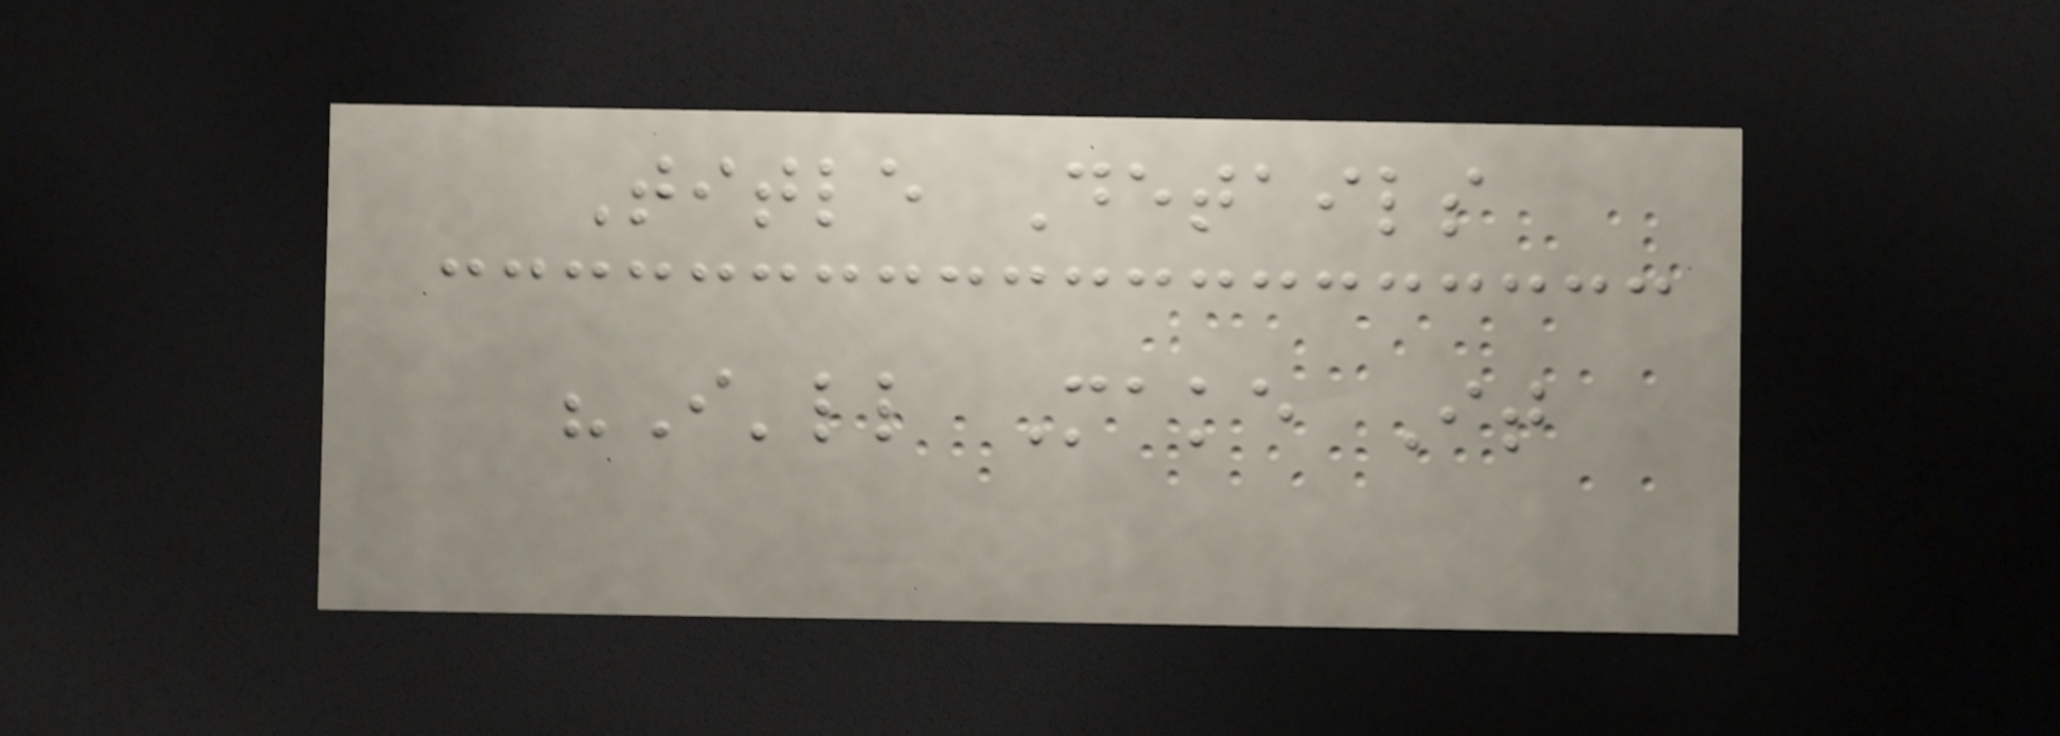Title Details
"I'll Make It
